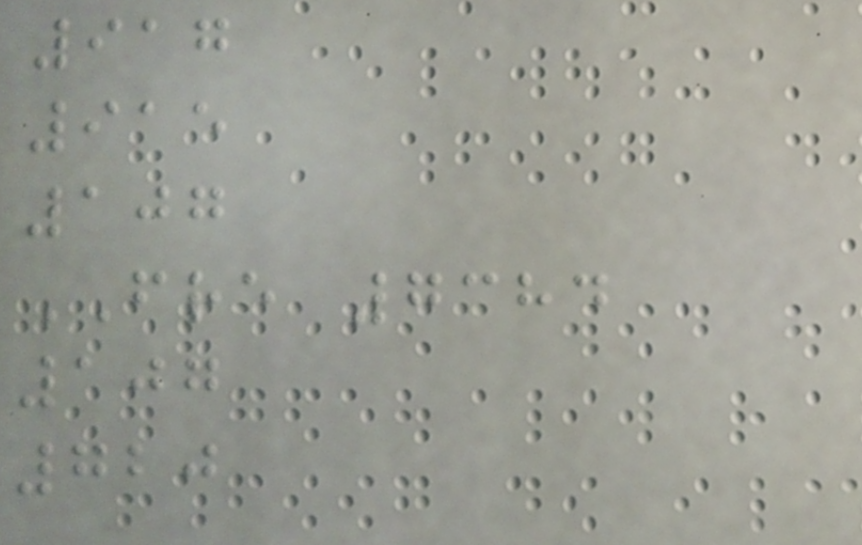917
915
107
FRE 7384
107
720
